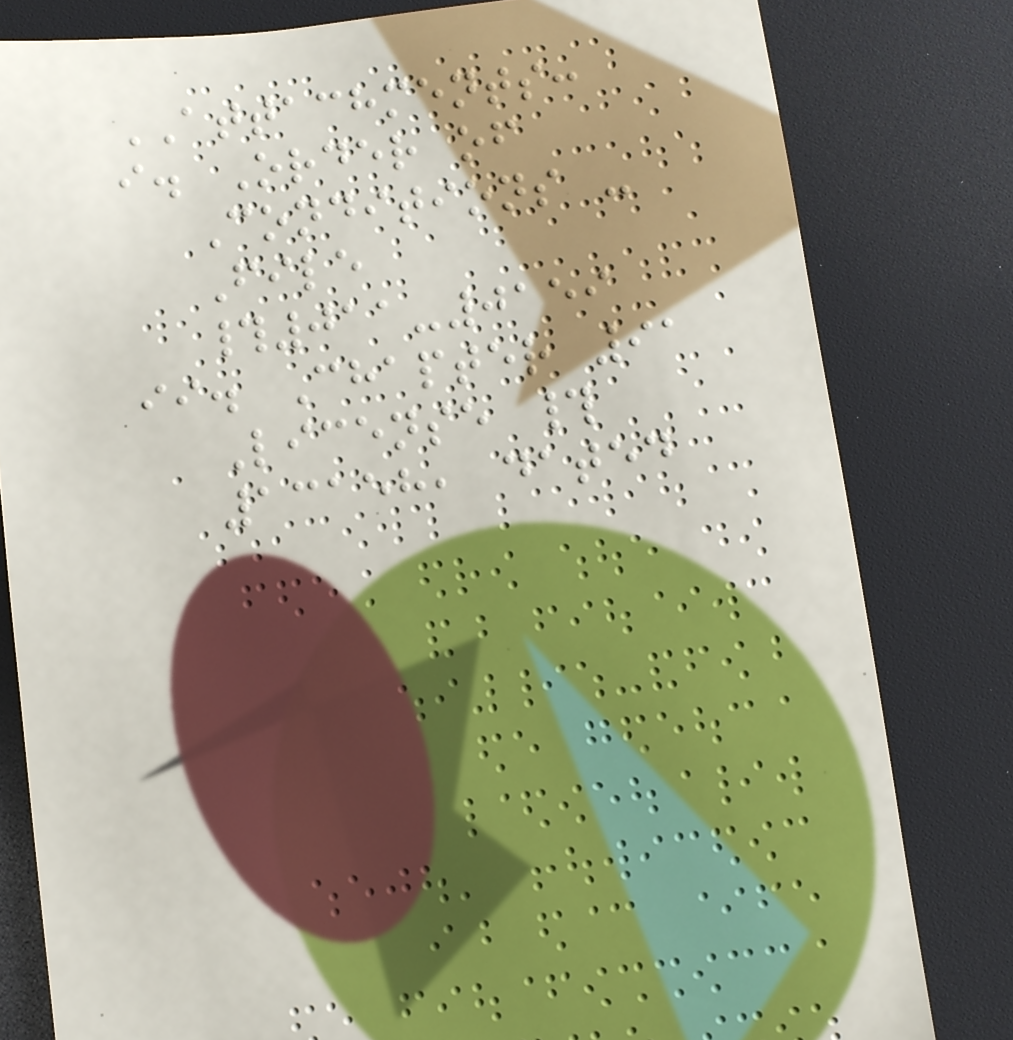ATTACHMENTS:
i. Order of
Conditions -
File
#011-0159
ii. Chapter 91
License #
13158, dated
